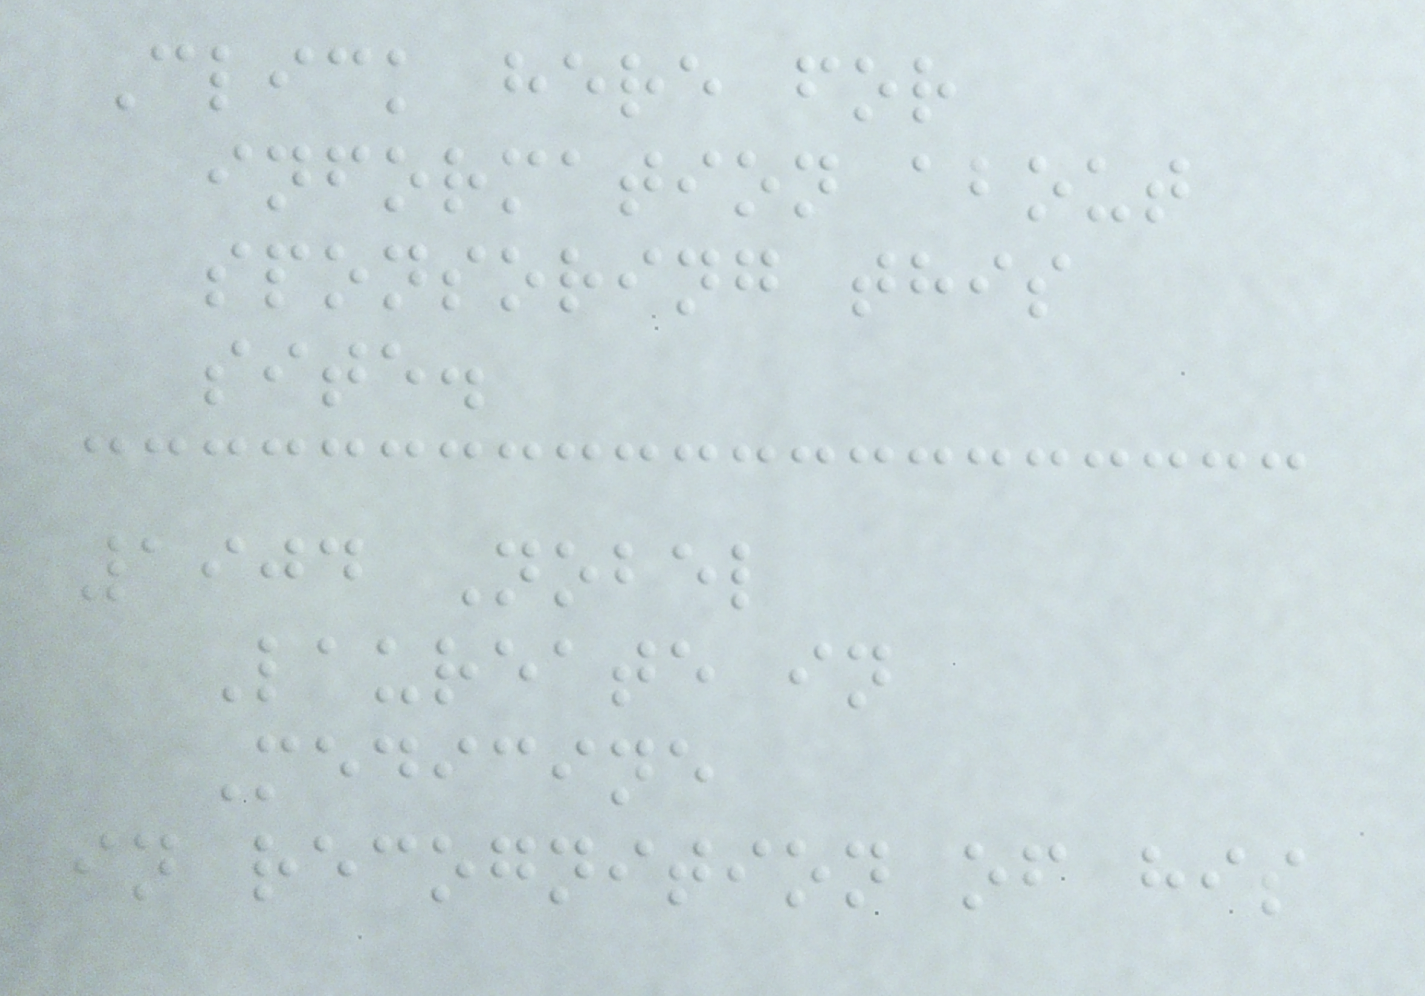Click here for
information about
sponsoring this
site.
1904 Nobel
Laureate in
Medicine
in recognition of his
